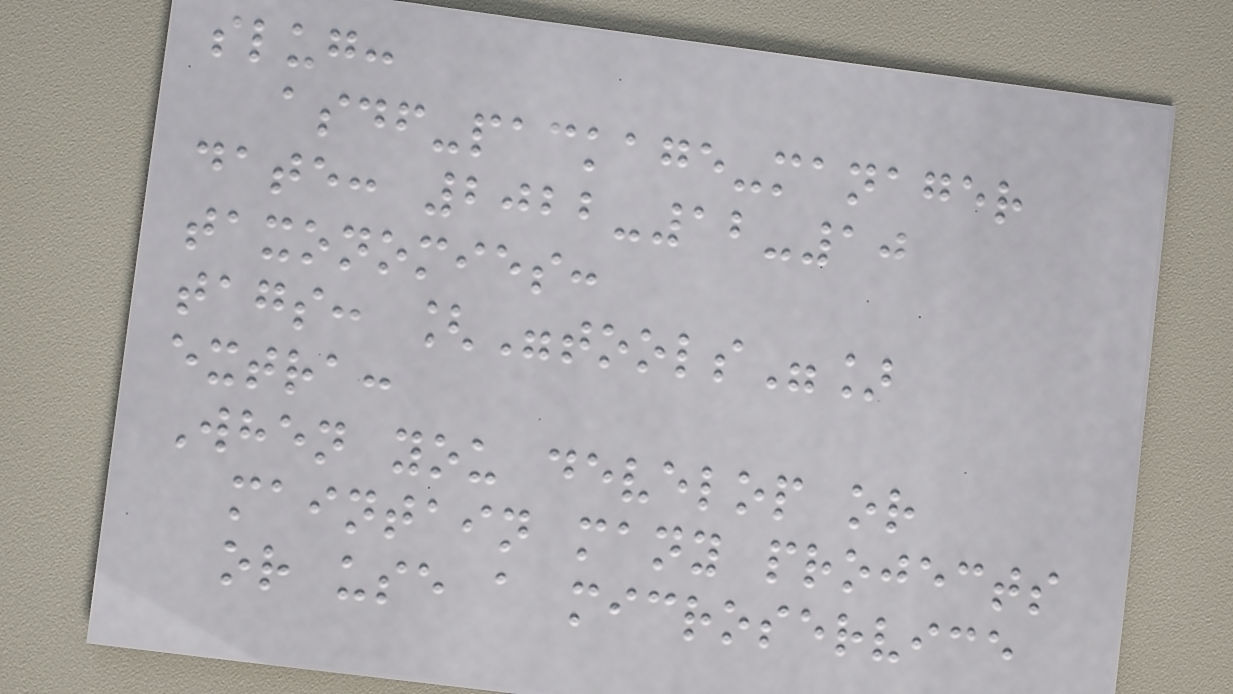slug:
asdf-package-manager
date: 2022-12-10
taxonomies:
tags: ["tools"]
extra:
When you develop or
maintain many projects
or use a microservice
